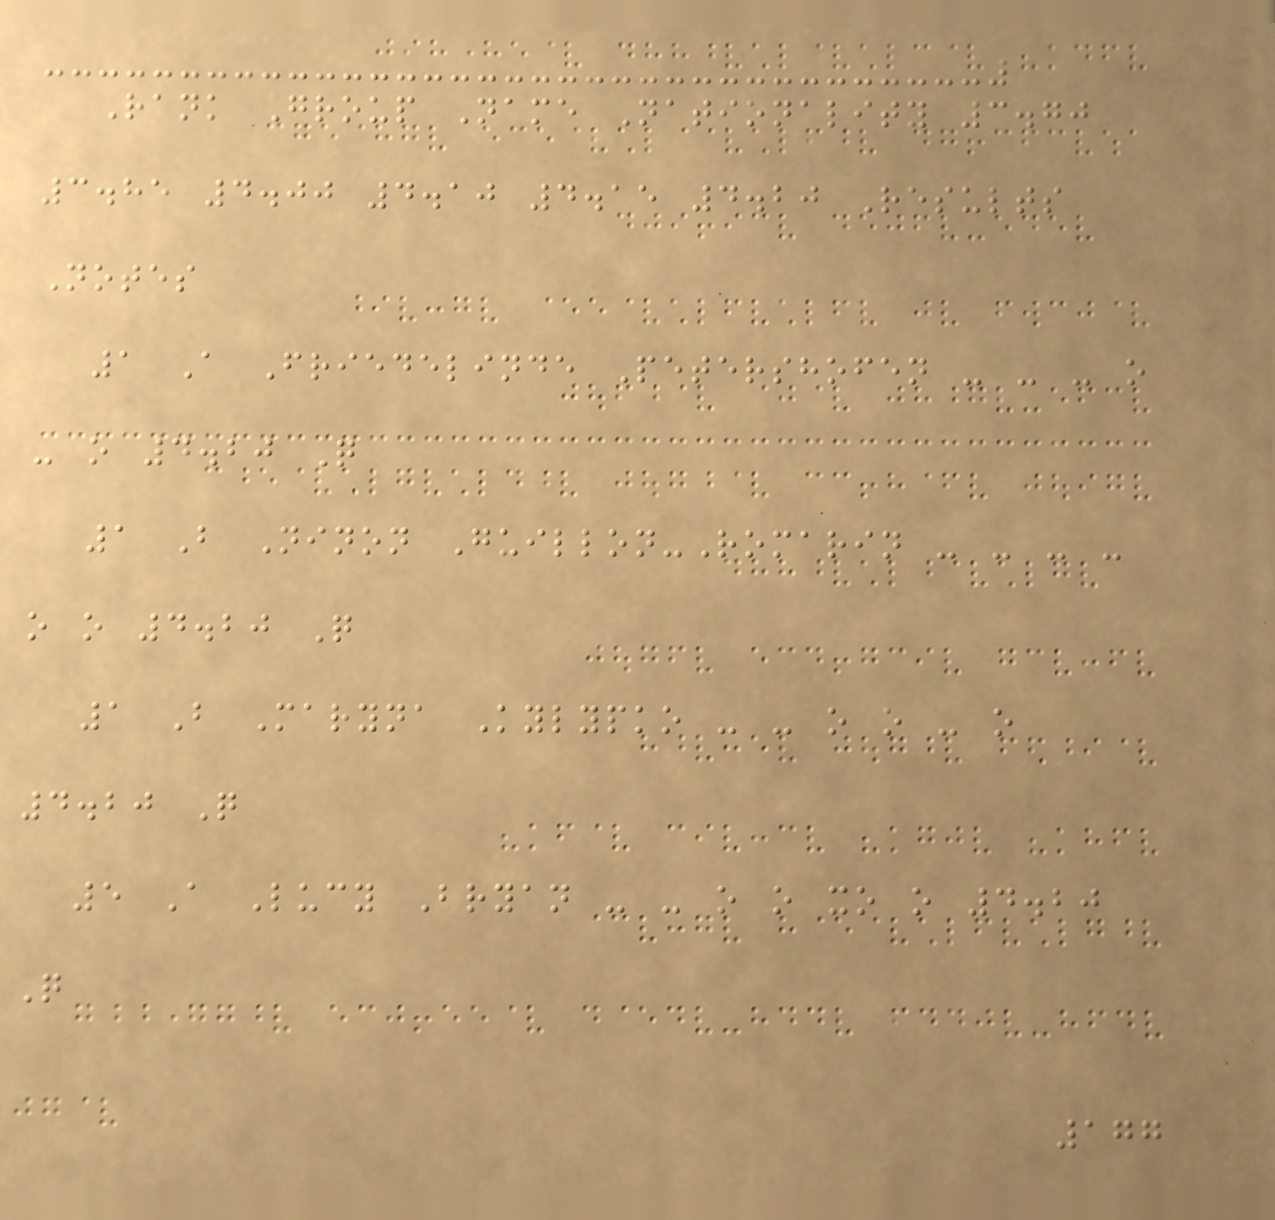Rank Group Name Nationality 3.70
3.85 4.00 4.10 4.15 4.20 Results
Notes
1 A Friedelinde Petershofen - - - o
- o 4.20 Q
1 B Ninon Guillon-Romarin - - - -
o o 4.20 Q
1 B Maryna Kylypko - - o o - o
4.20 Q
5 A Lucy Bryan - - o o xo o 4.20
Q
177
